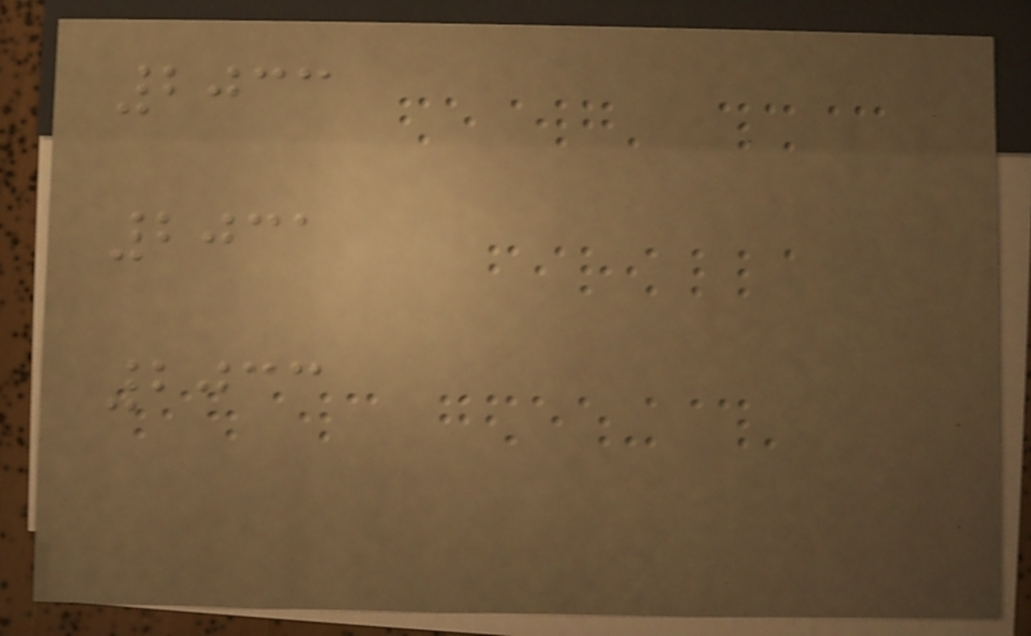2033
2031
2033
